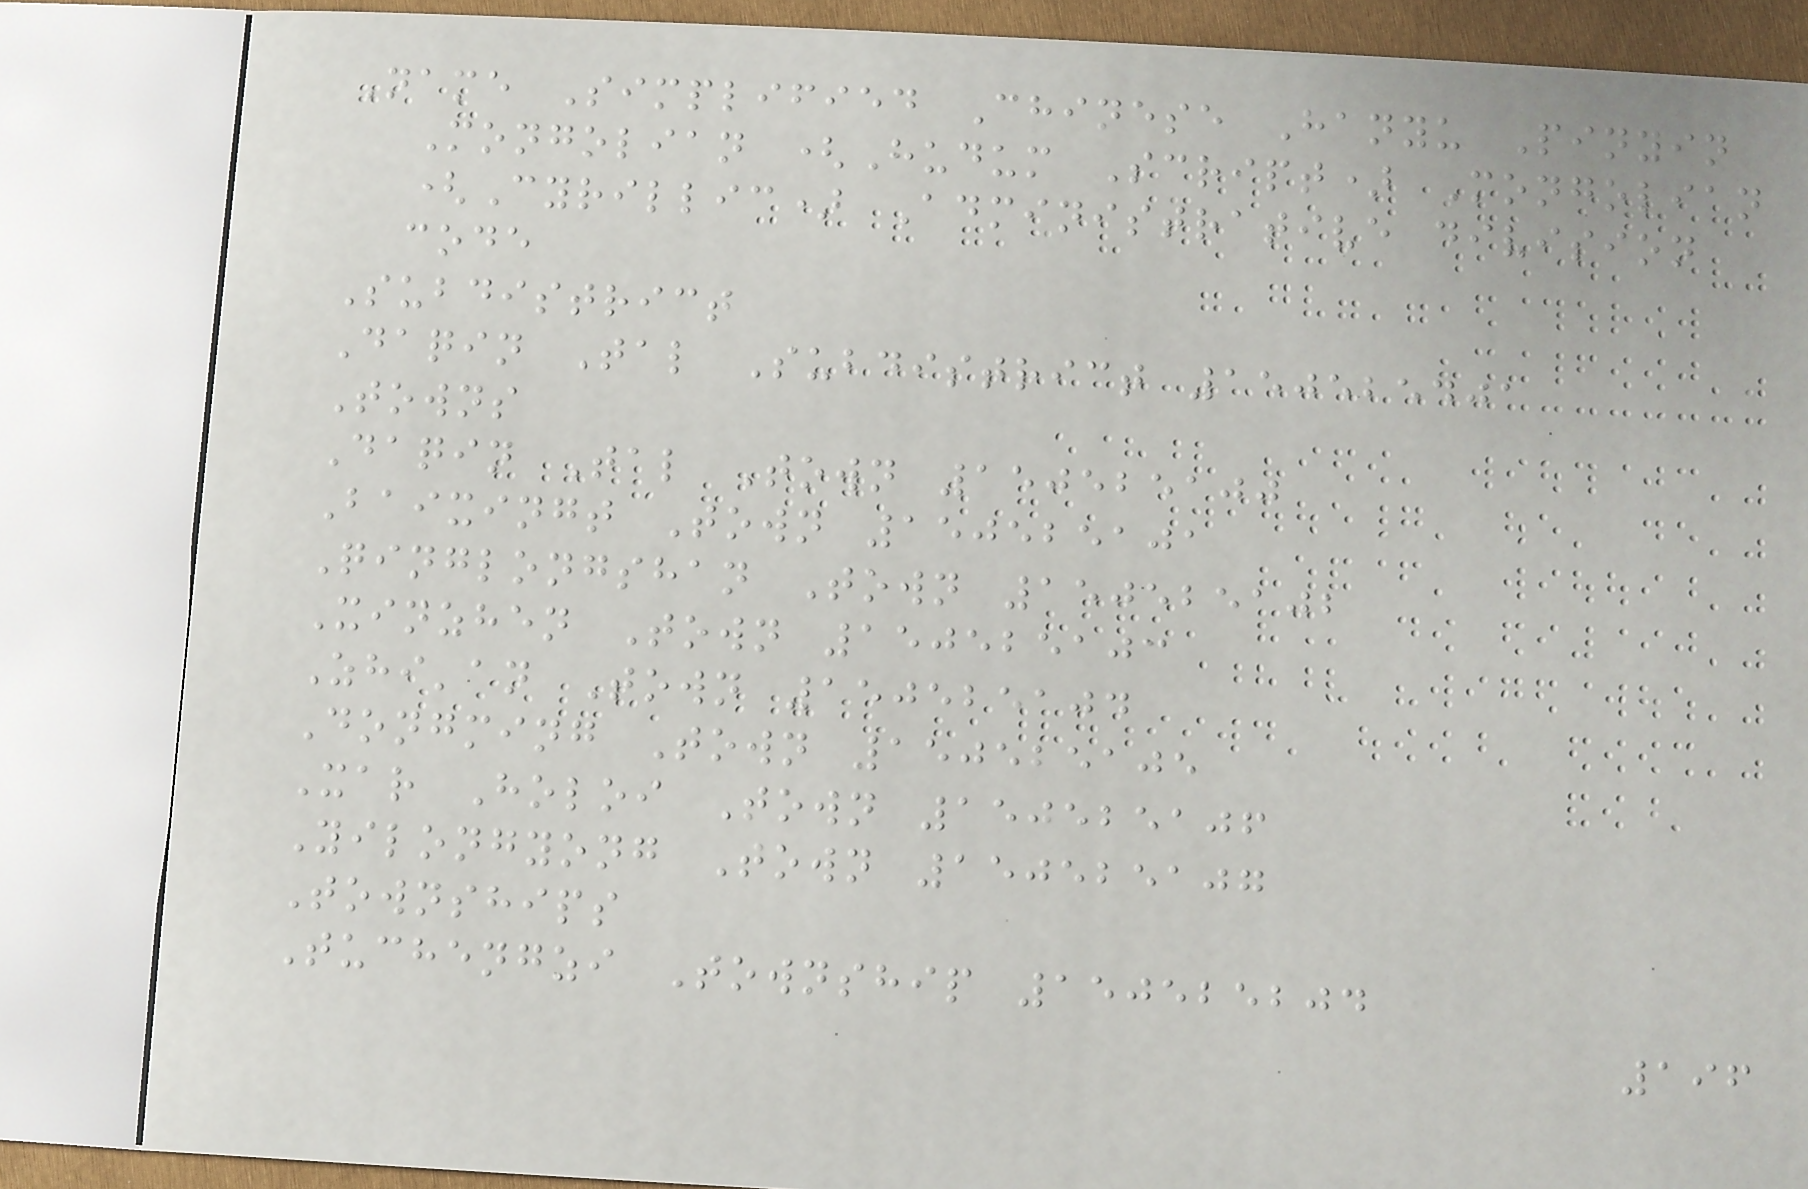Name Simplified Chinese Hanyu Pinyin
Mongolian (Hudum Script) Mongolian
(Cyrillic) Administrative division
code
Subdistrict
Daqin Tal Subdistrict 150525401
Towns
Daqin Tal Town 150525100
Baixingt Town 150525101
Qinglongshan Town 150525102
Xinzhen Town 150525103
Zhi'an Town 150525104
Dongming Town 150525105
Xar Holoi Town 150525106
Yilongyong Town 150525107
Townships
Tuchengzi Township 150525204
196
